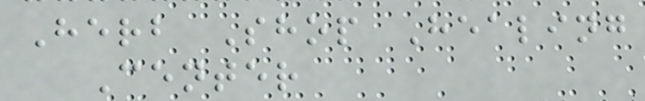Herb Shop Healing
Center
